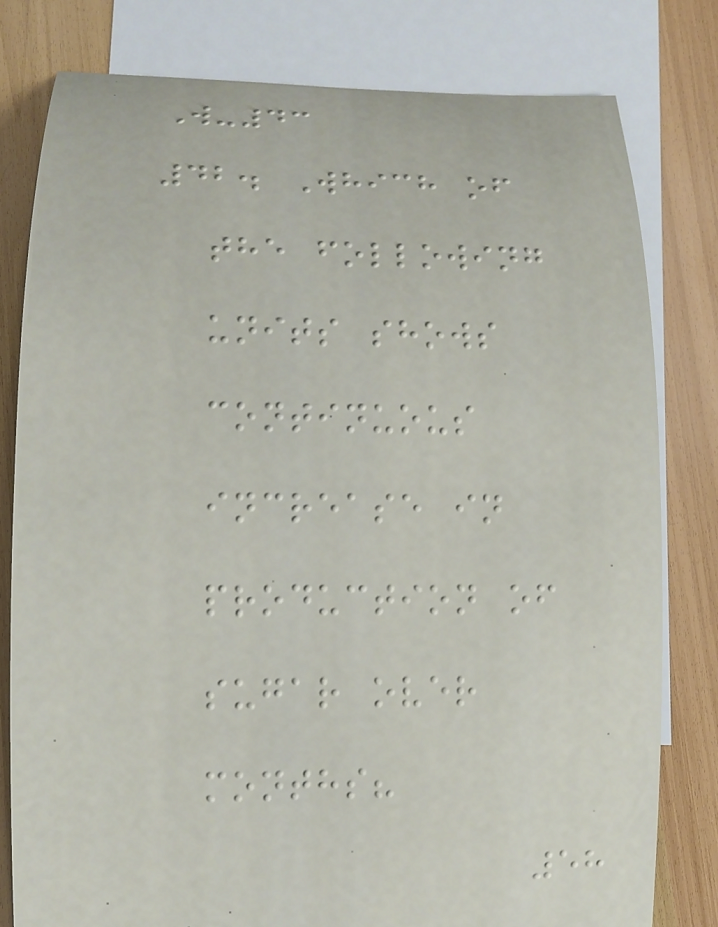W-43
42. Which of
the following
units shows
continuous
increase in
production of
sugar over
months?
58
